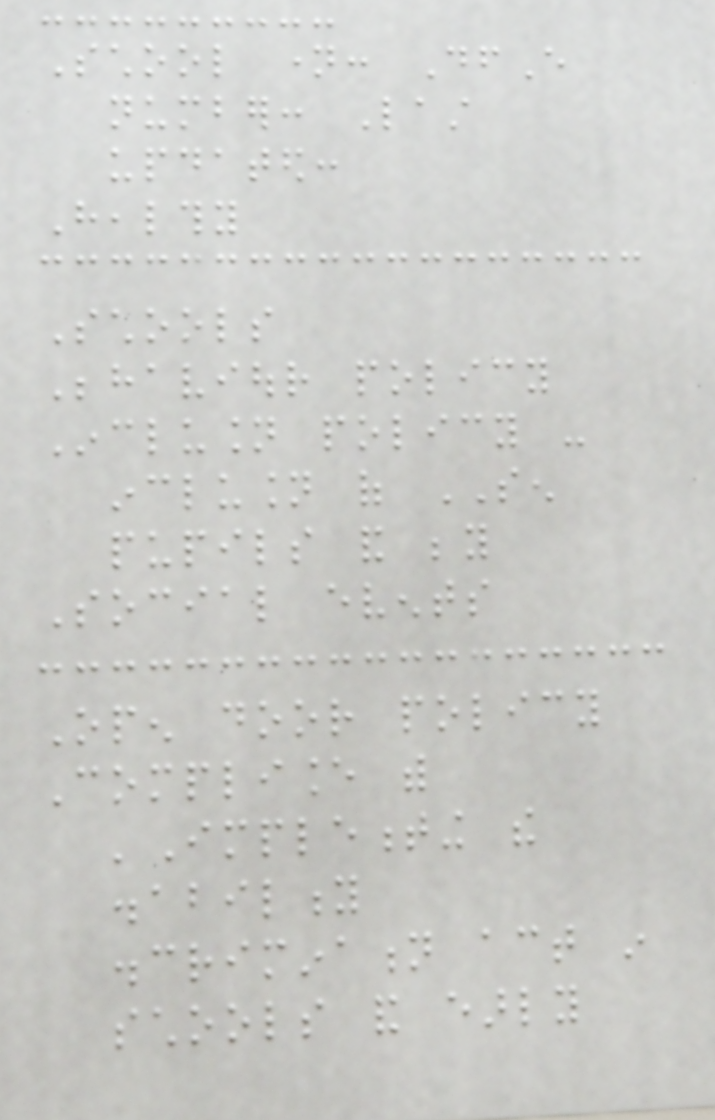School name: DfE
number: Last
updated:
Healthy
Schools
Behaviour policy
Inclusion policy -
inclusion of SEN
pupils and beyond
Social events
Open door policy
Compliance with
'Implementing the
disability
discrimination act in
schools and early
